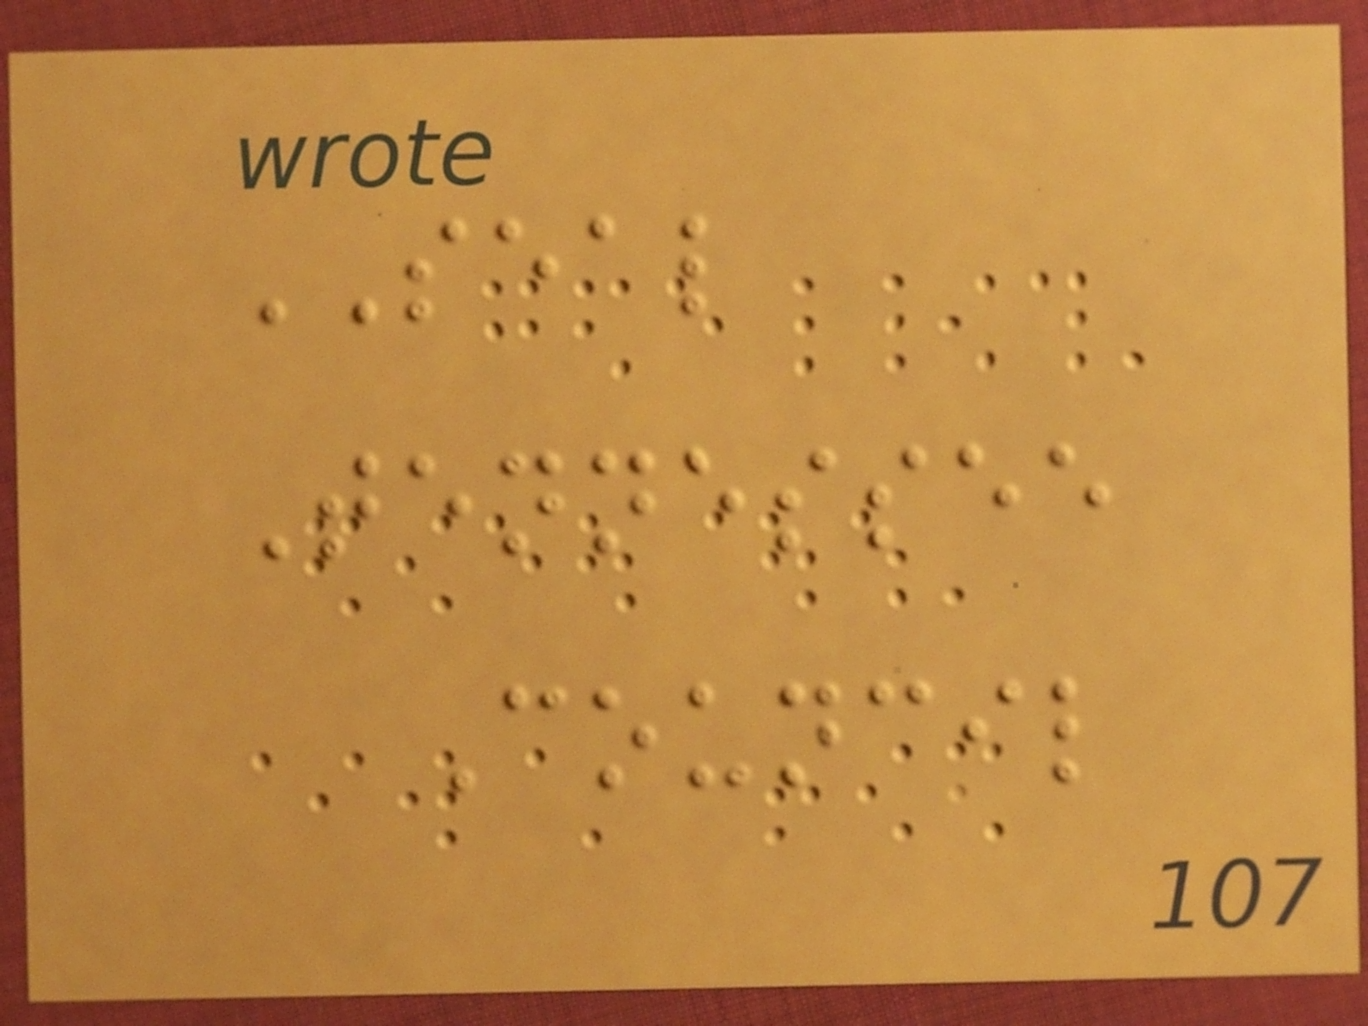SEAL
Tennessee
Council
